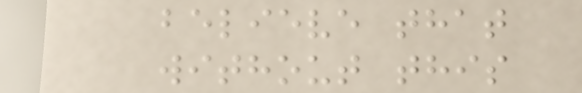believe that
without this
